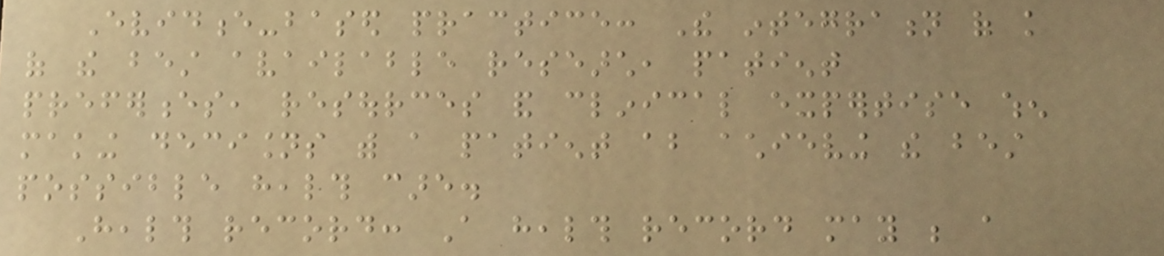Evidence-based practice: The integration of knowledge
of the best available research, patient
preferences, resources and clinical expertise when
making decisions with a patient about achieving the best
possible health care.
Health record: A health record may be a
